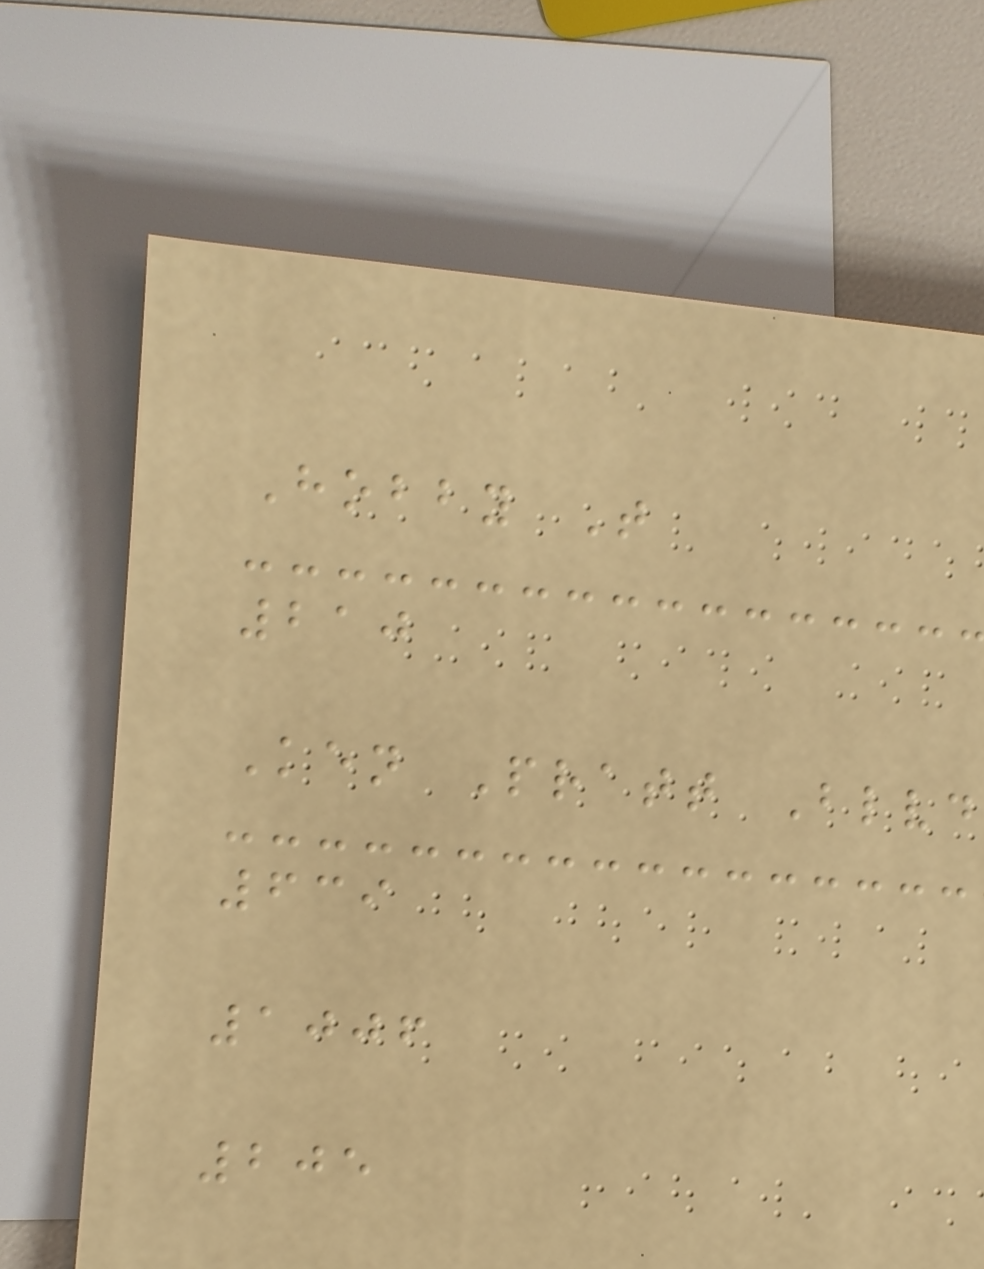Hobby T
210
Ken Pratt Blvd
639
1006
205
